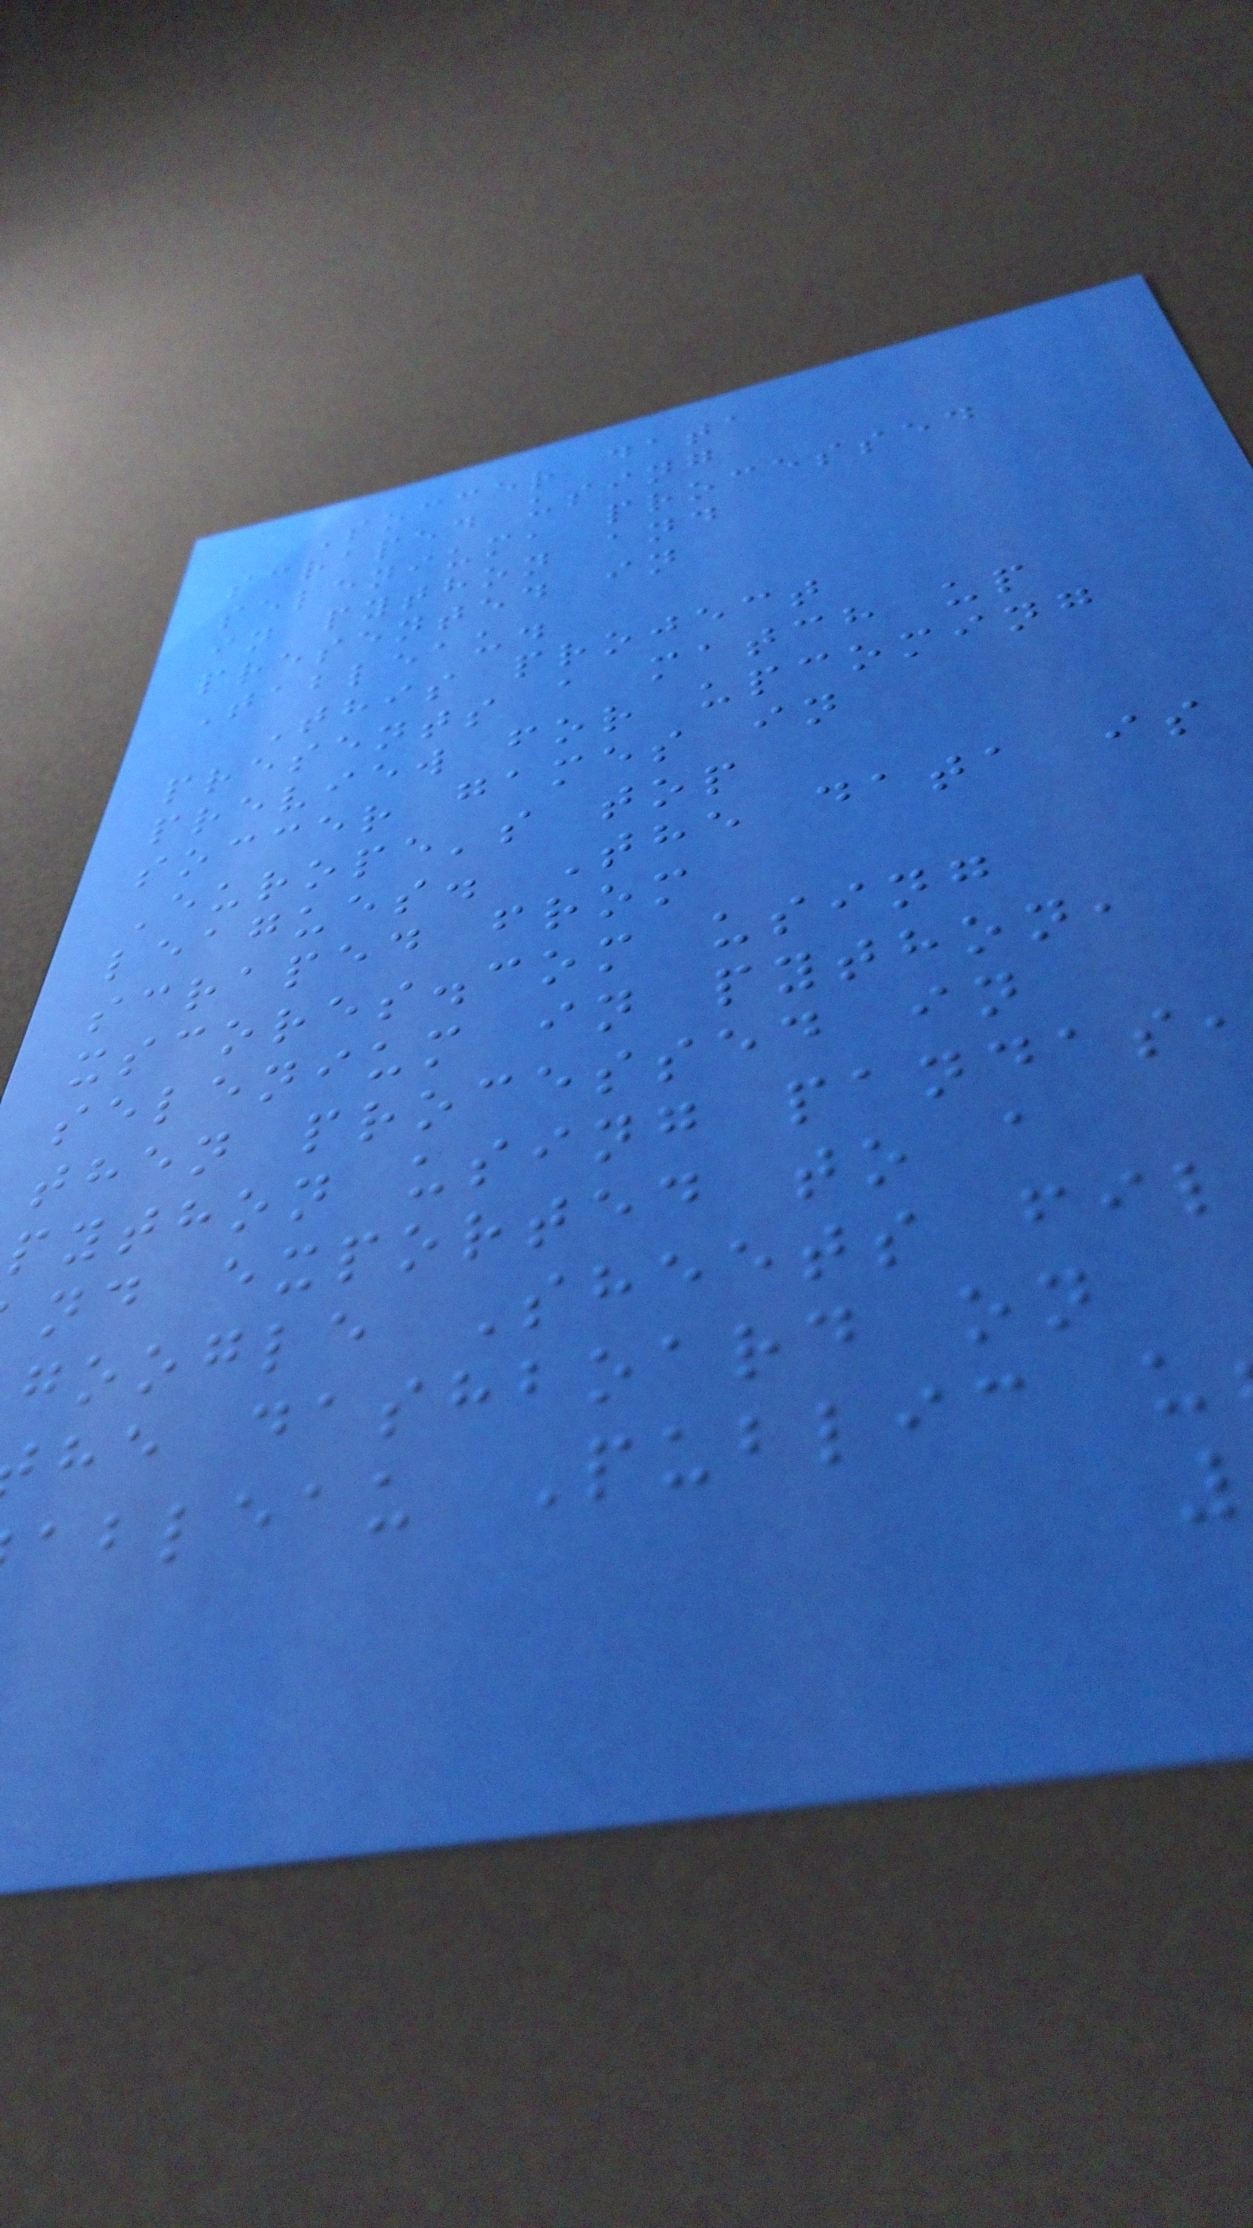Soccer data
scraped using
selenium, processed
in python and
presented in
Tableau.
This project
presents a match up
preview for upcoming
soccer games in
Europe's top
leagues. The data is
scraped from
xscores.com using
selenium in python,
then processed in
python using pandas
nd exported to a
google Sheets fil
he dashboard on
ableau Public u
